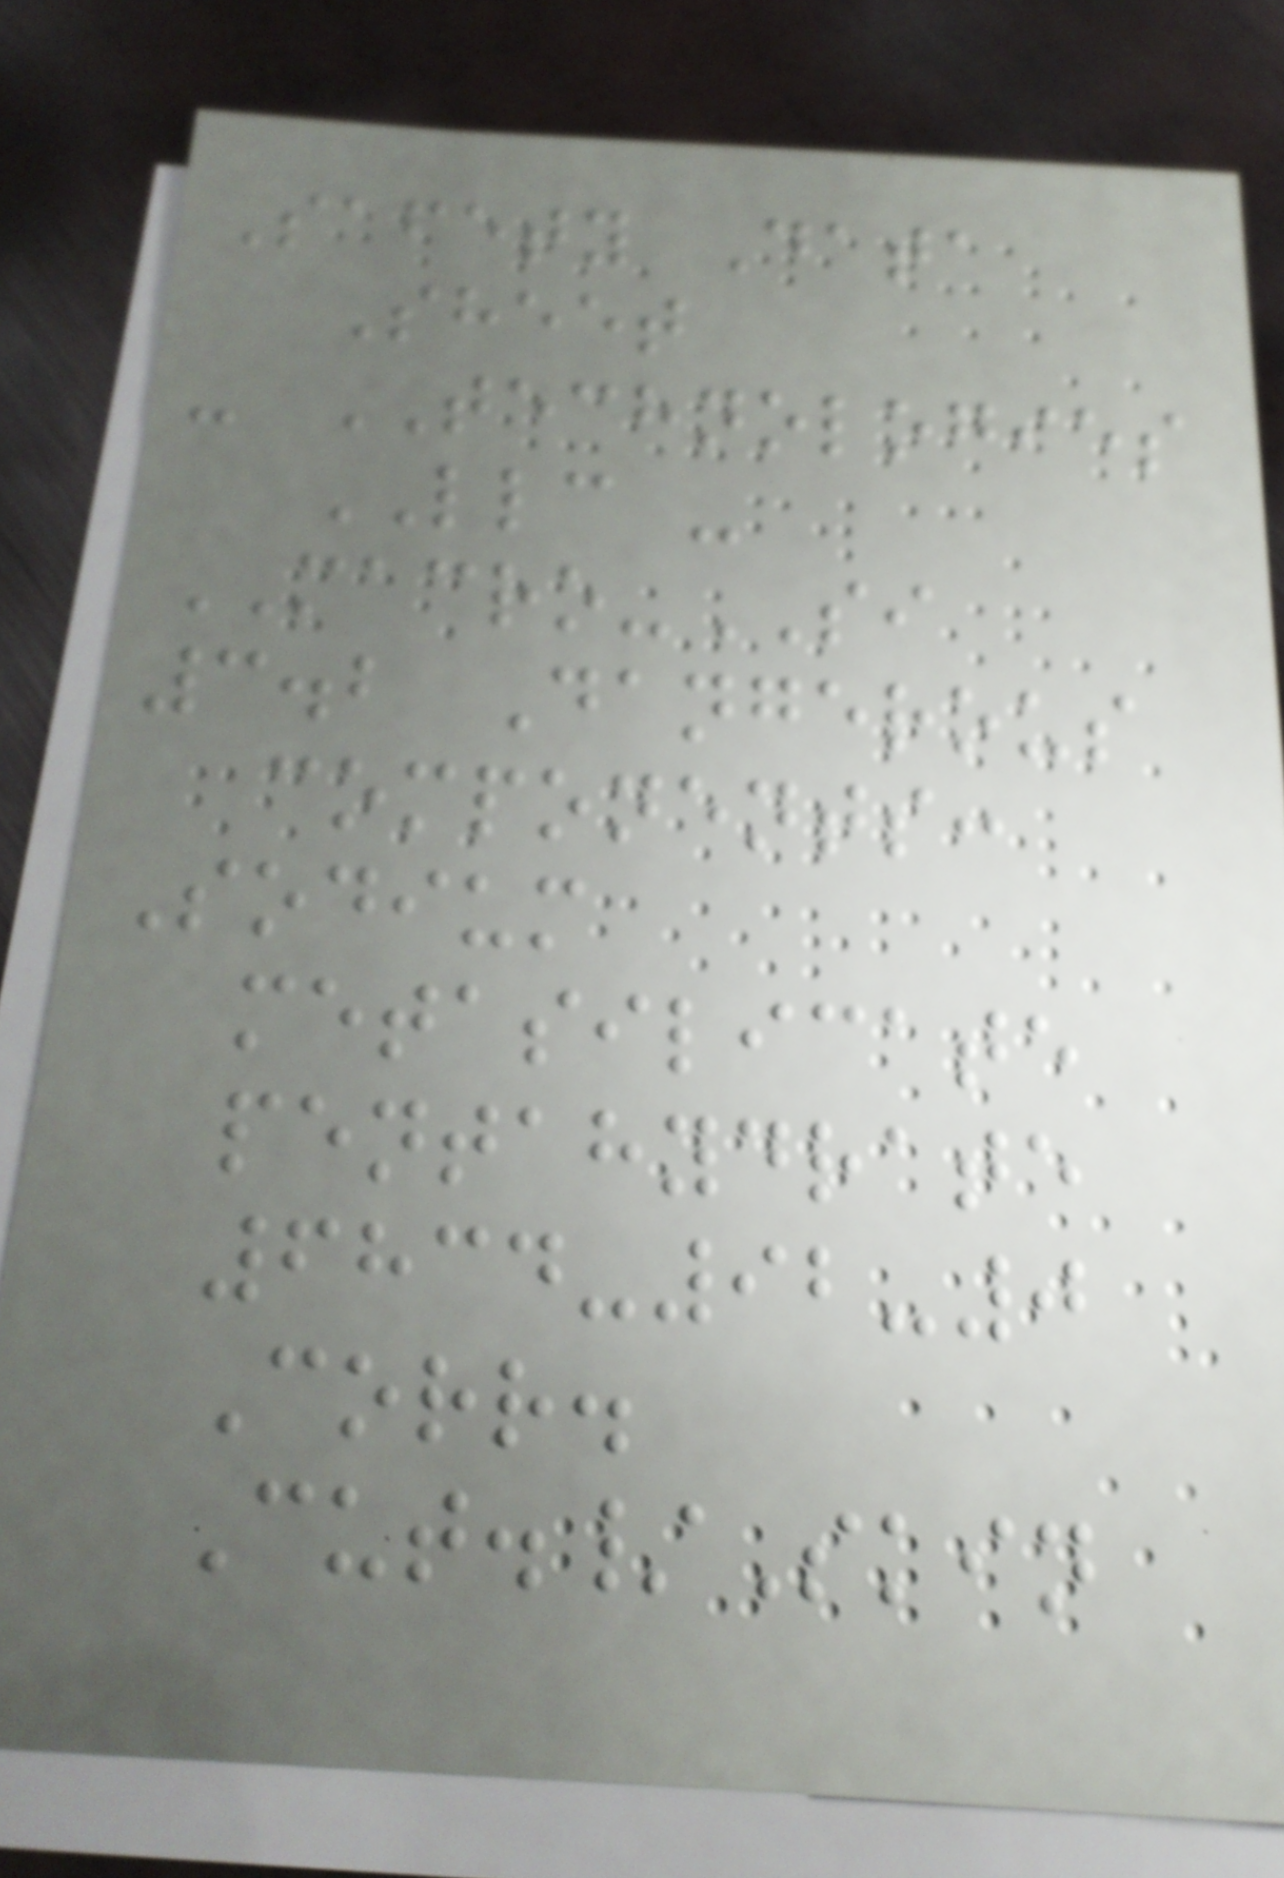Safety Data
Sheet
- TECHNOLOGIES
LLC -
MACRO-SI
3.2 Dangerous
components:
Sodium
metasilicate
pentahydrate
6834-92-0
Corr.
Cut./Skin
